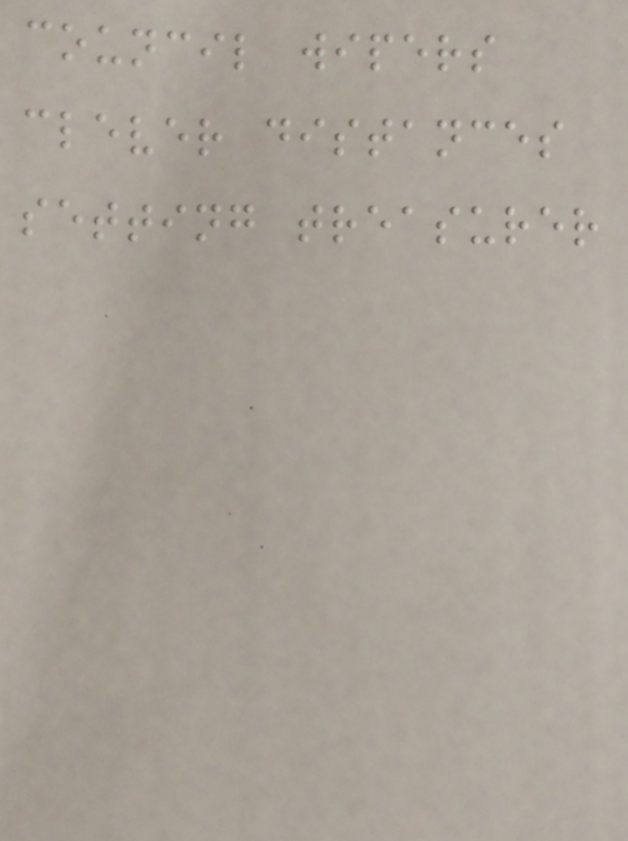council wipers
clever distances
setting treasurer
